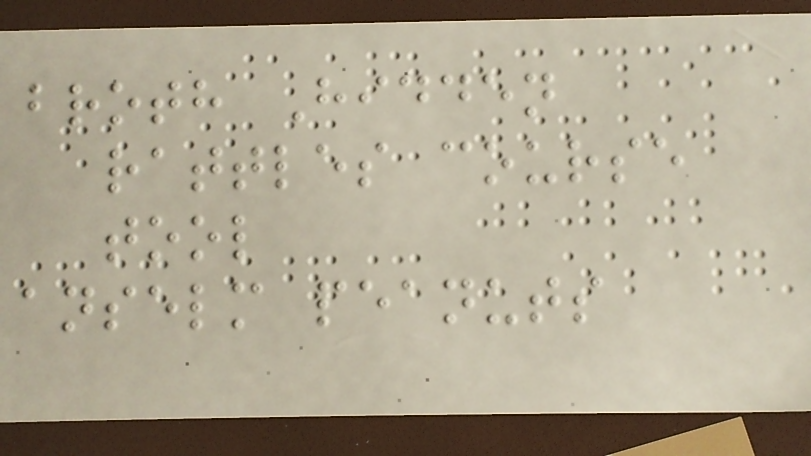broth Hidden
rattles course
tool
anselm peanuts
